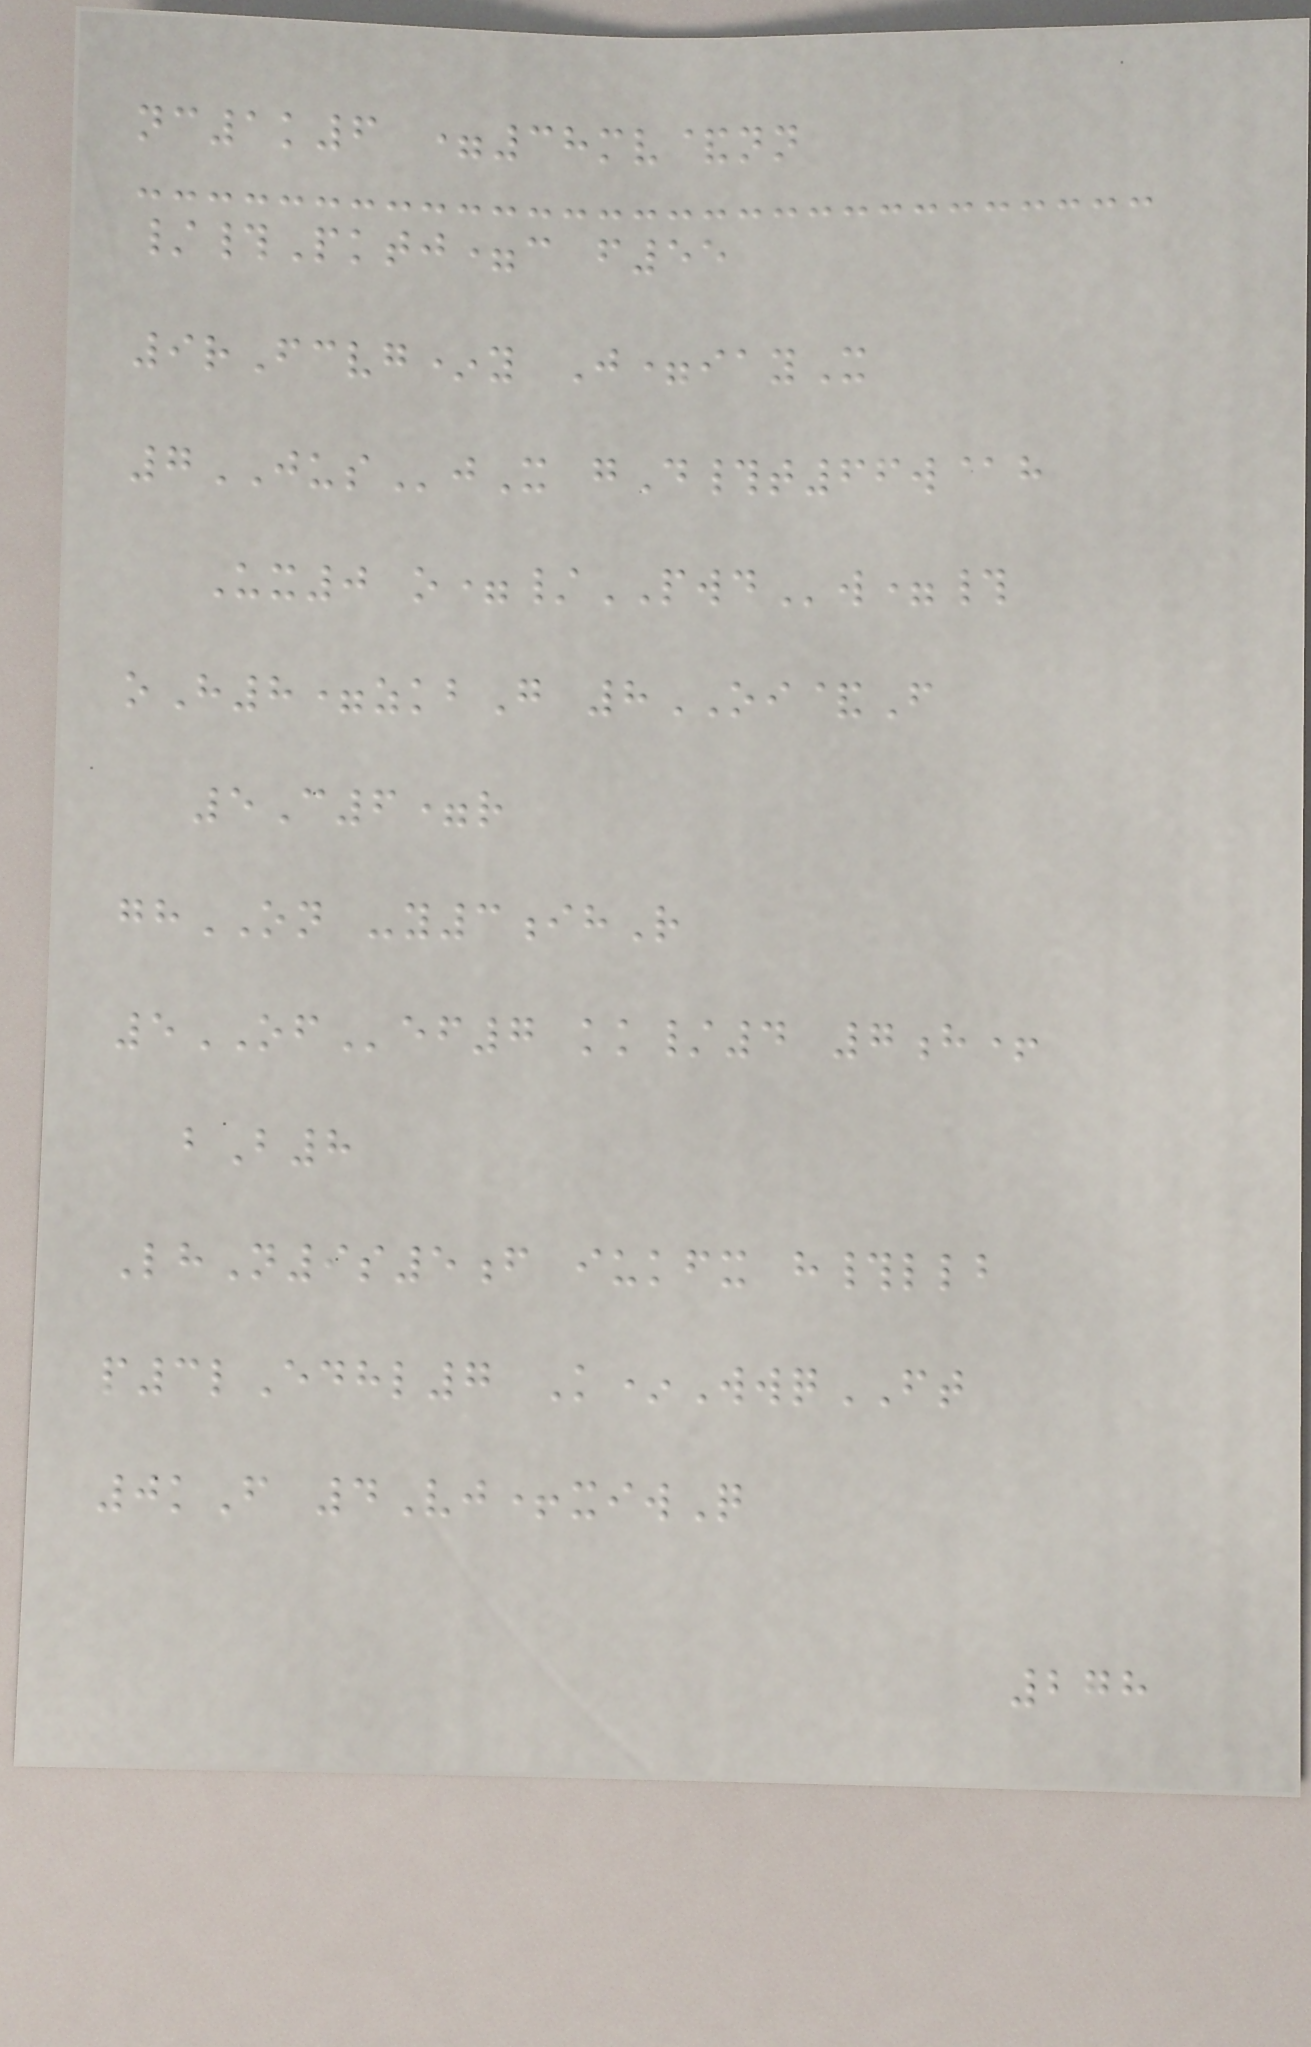nc1k6 =38mv&nn
/#Pktj=c f55
9rFcvg*y J=iayX
7JUSjX gD#t66w@h
Ux0 o=/PWDw=#
oH8=zkbG 8OI&F
5C6=r
ghON -y3ihR
5OFef7 kk/4 7h+
bB8
LhN9s5f iukfx h#llb
p3lEdhl7 K*WwqFT
0kF 4Vj+xiwQ
278
